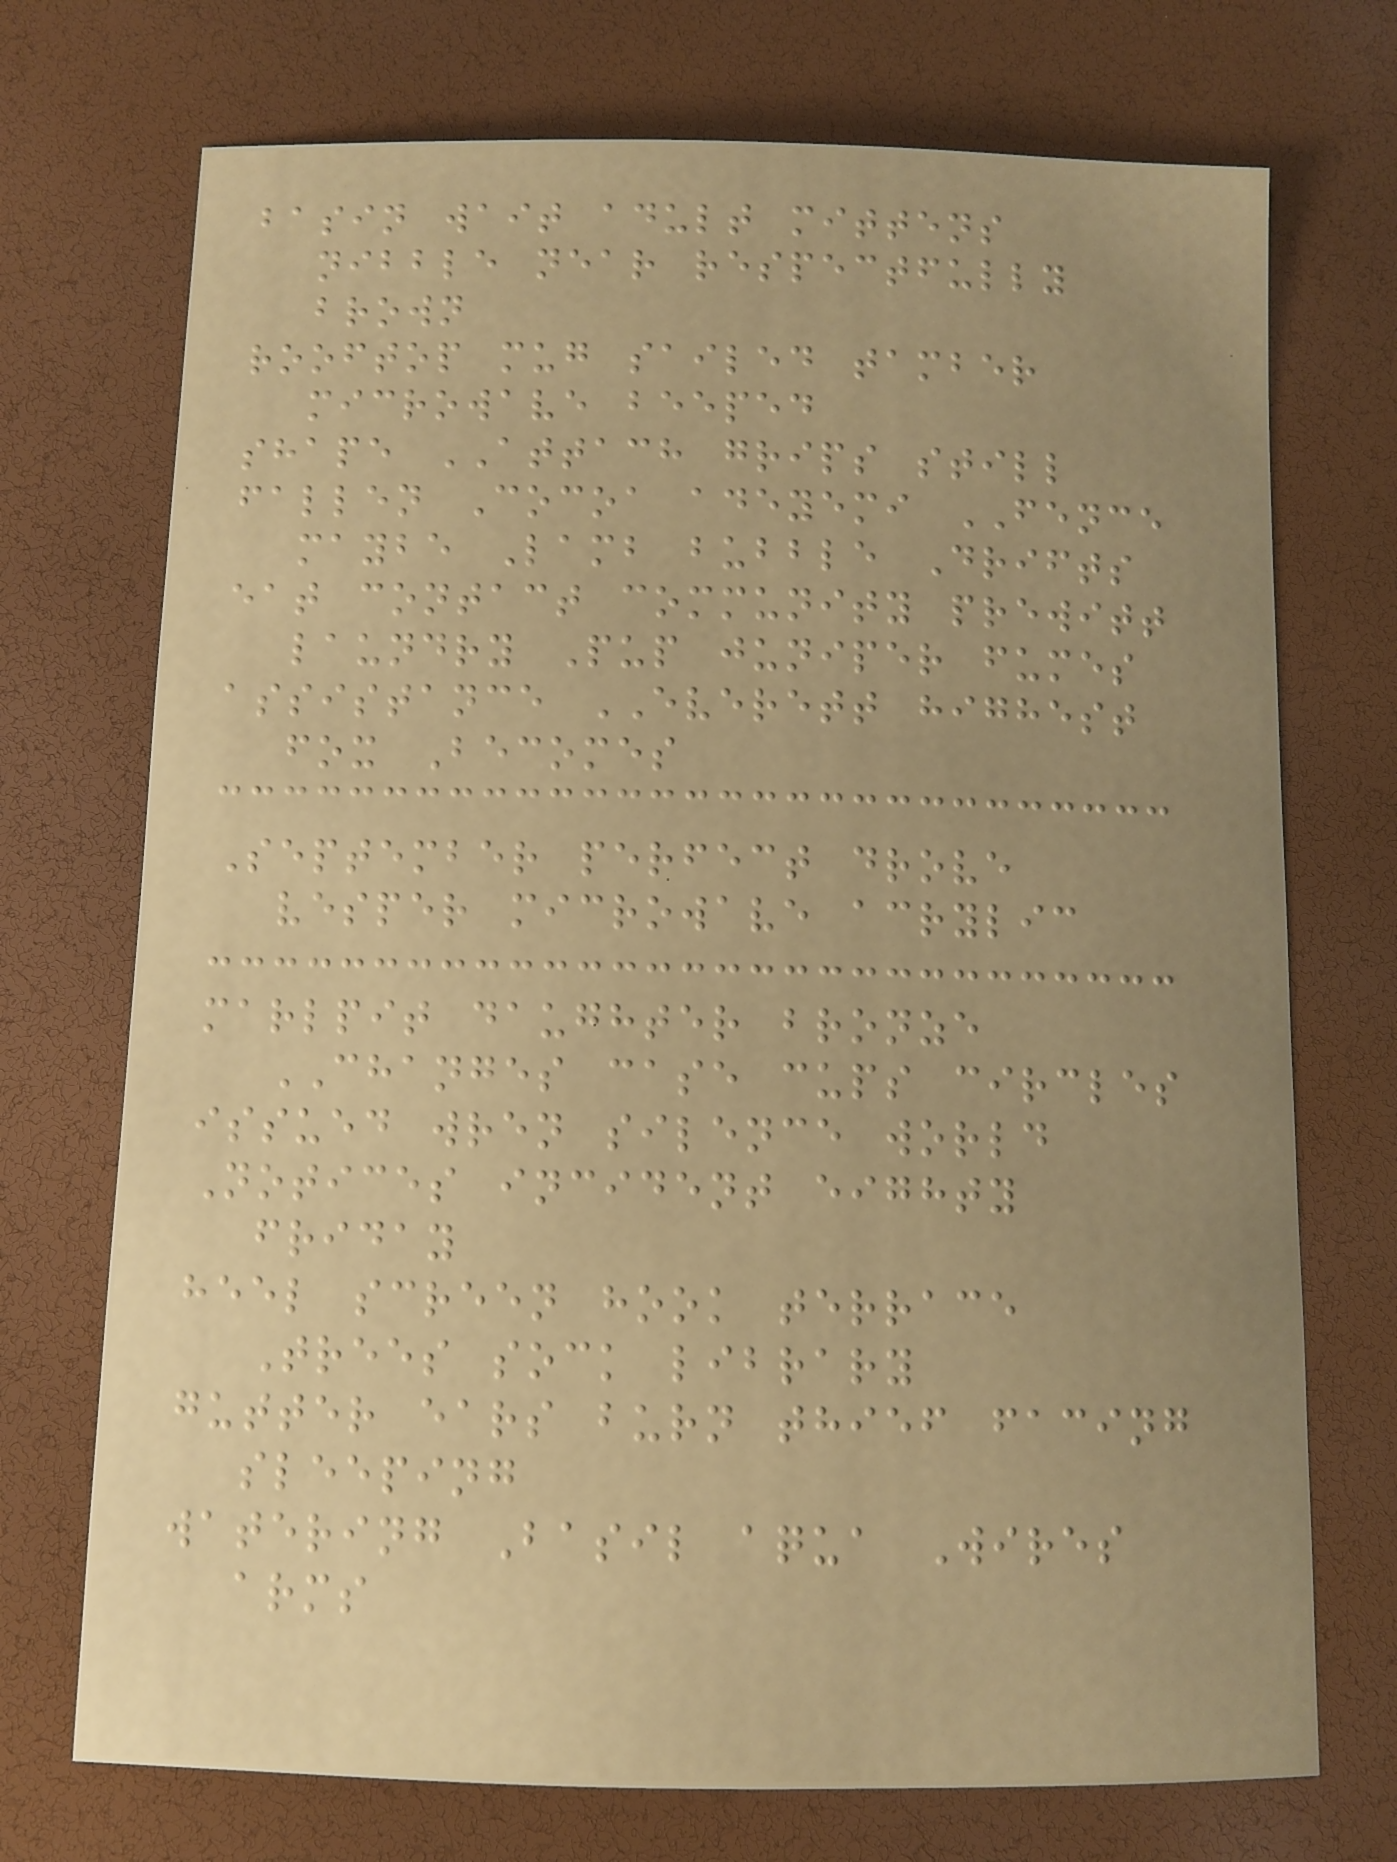basin wait adult mittens
nibble near respectfully
brown
rooftop mug sailed tamber
microwave beeped
shape ATTACH grips still
fallen Cocoa adeyemi FENCE
maybe Lamb bubble Drifts
eat contact community prewitt
laundry Pup juniper fumes
assistance EVERETT highest
fox Becomes
September perfect drove
vesper microwave acrylic
marlpit daughter bronze
CHANGES case cups circles
issued wren silence world
Notices incident eighty
friday
heel screen hook terrace
Trees sock library
gutter ears burn thief facing
sleeping
watering Basil aqua Wires
arms
